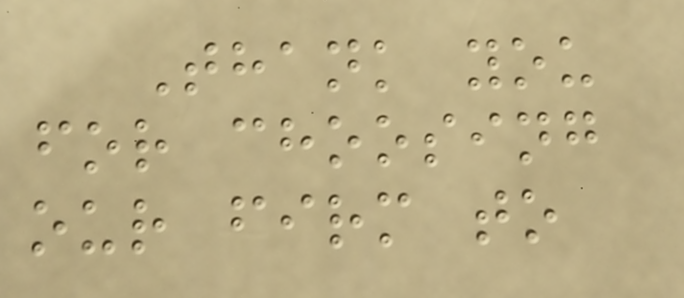Thank you
for choosing
our firm to
